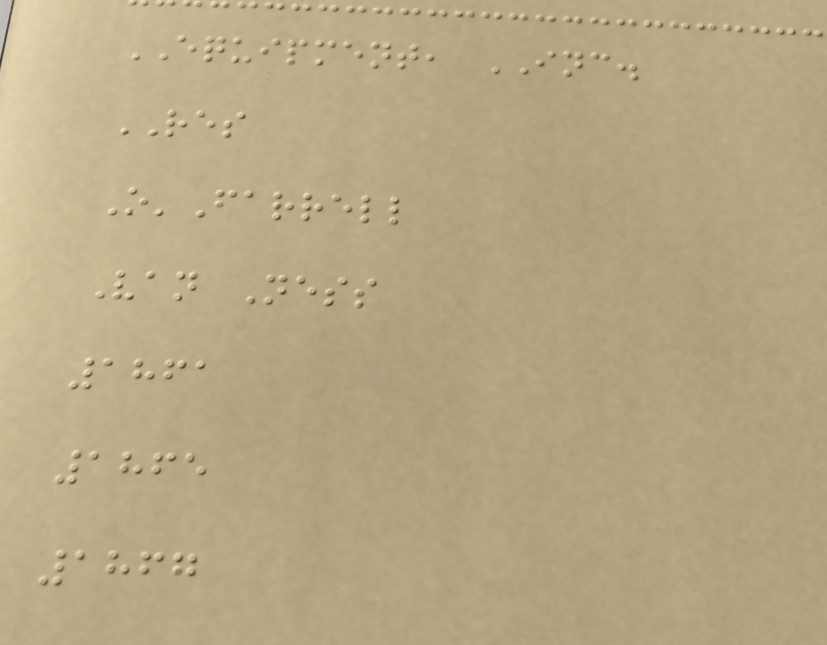EQUIPMENT, INC.
RES
O'Farrell
Van Ness
1861
1865
1867
